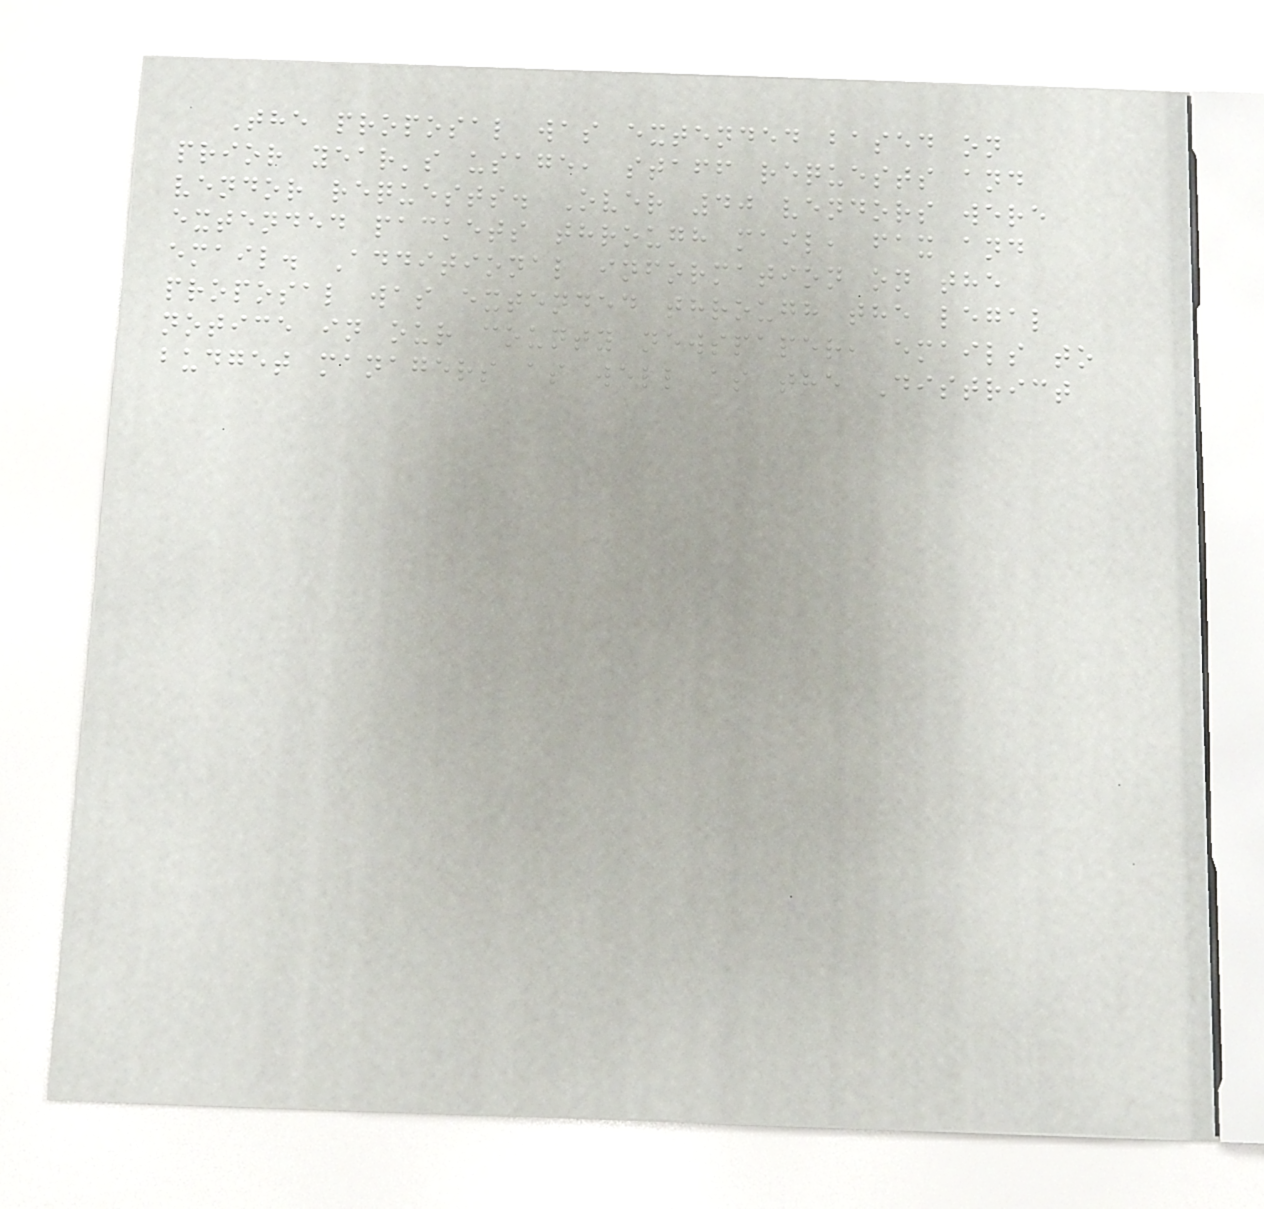The proposal was extended based on
prior year's usage, staff requests and
vendor requests. Over 40 vendors were
extended packets through mail, fax and
email. Additional information on the
proposal was extended through the legal
notice in our county newspaper, emails to
budget managers as well as the District
